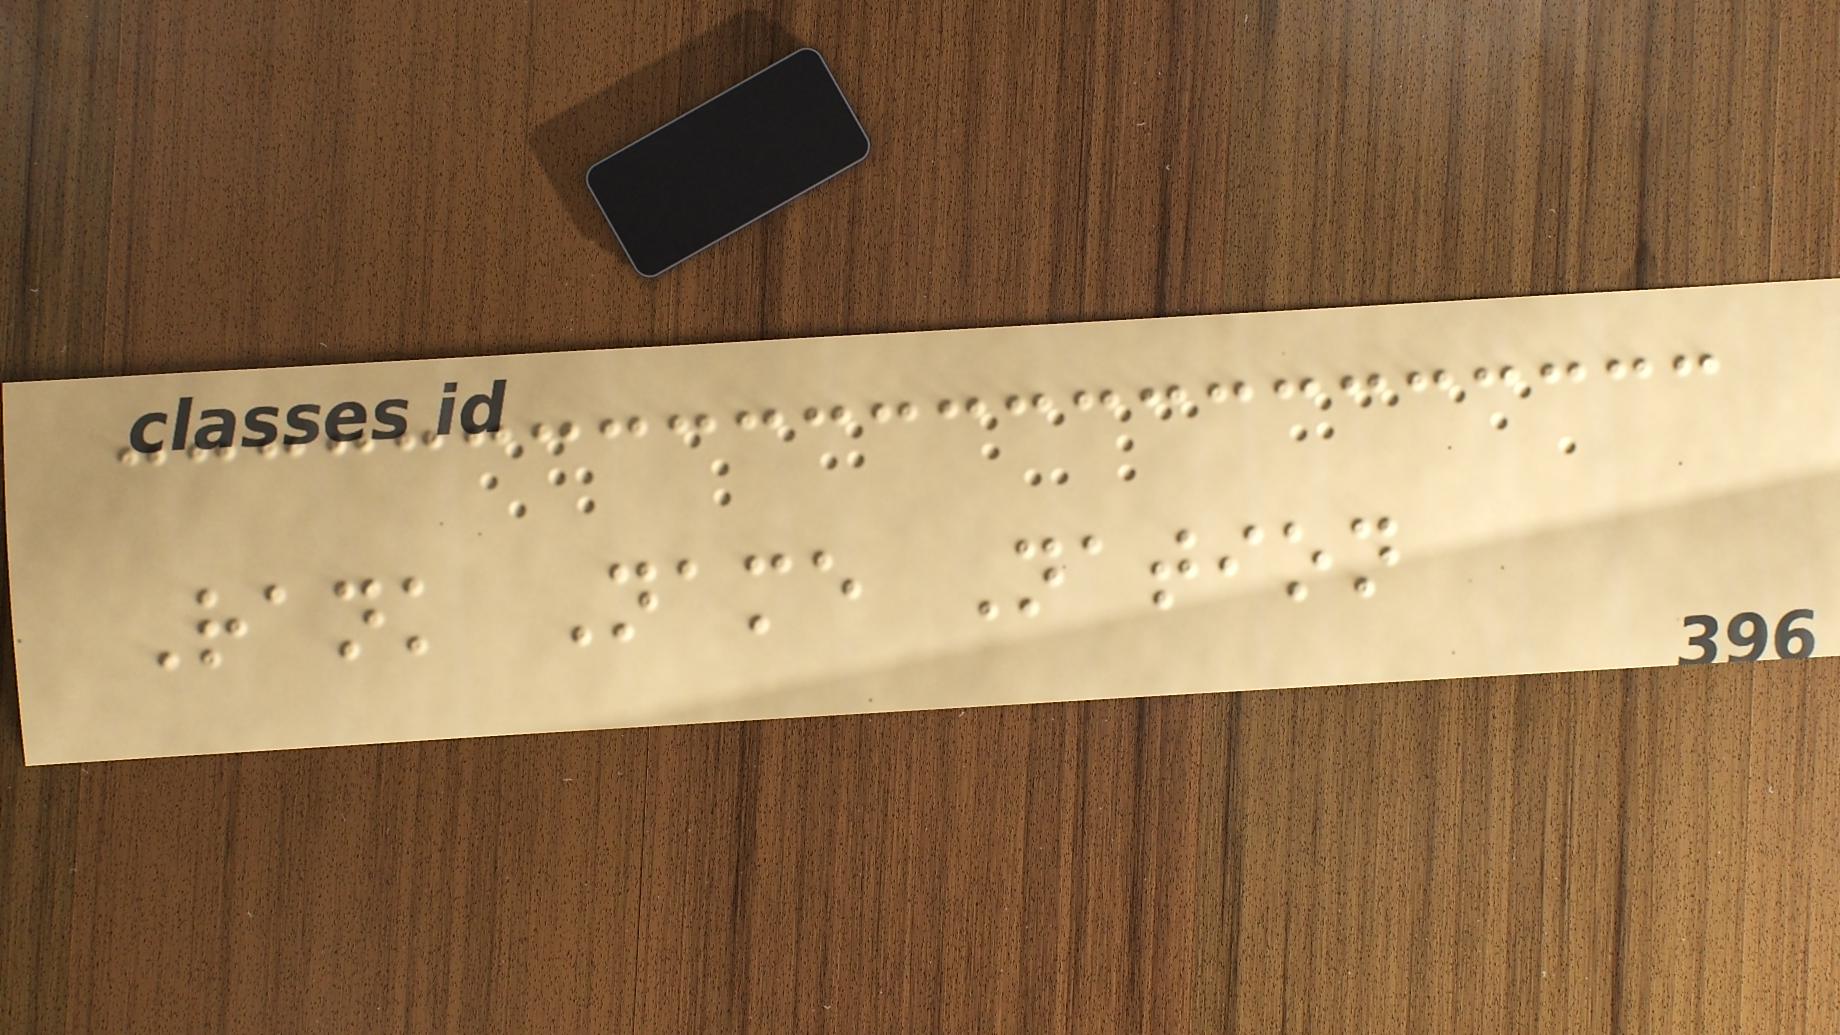Rank Name Nation
